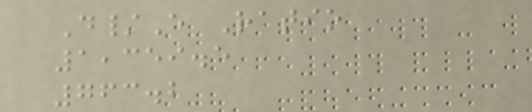D/E Ratio
1,359.5
763.2
